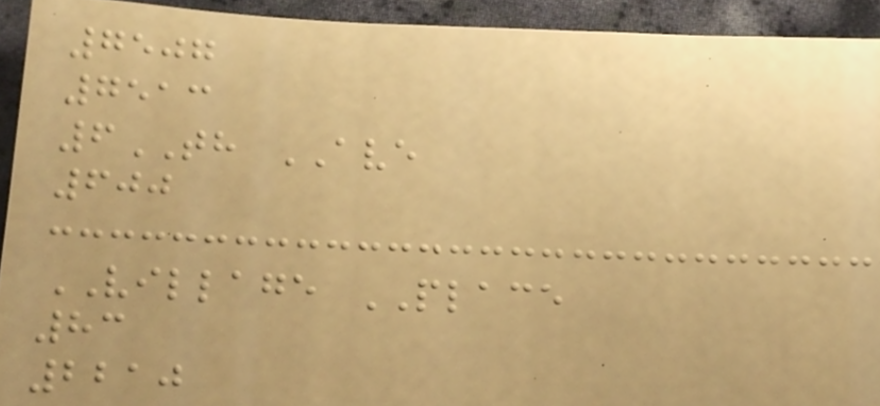7507
7513
6TH AVE
600
VILLAGE PLACE
83
2210
